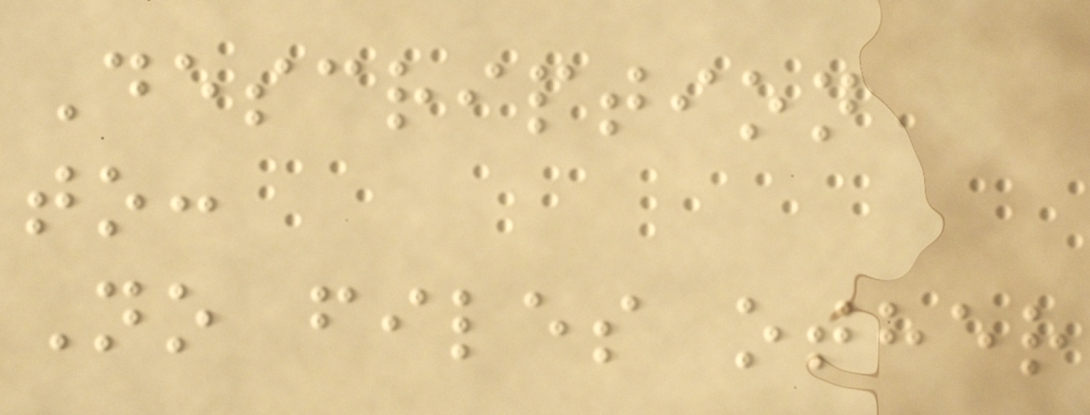Description
to:
No files other
